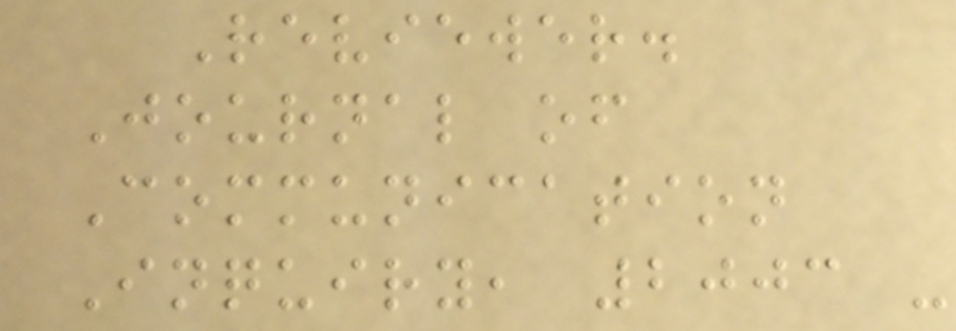Reviewer.
Journal of
Communication
Inquiry, 2003 -
